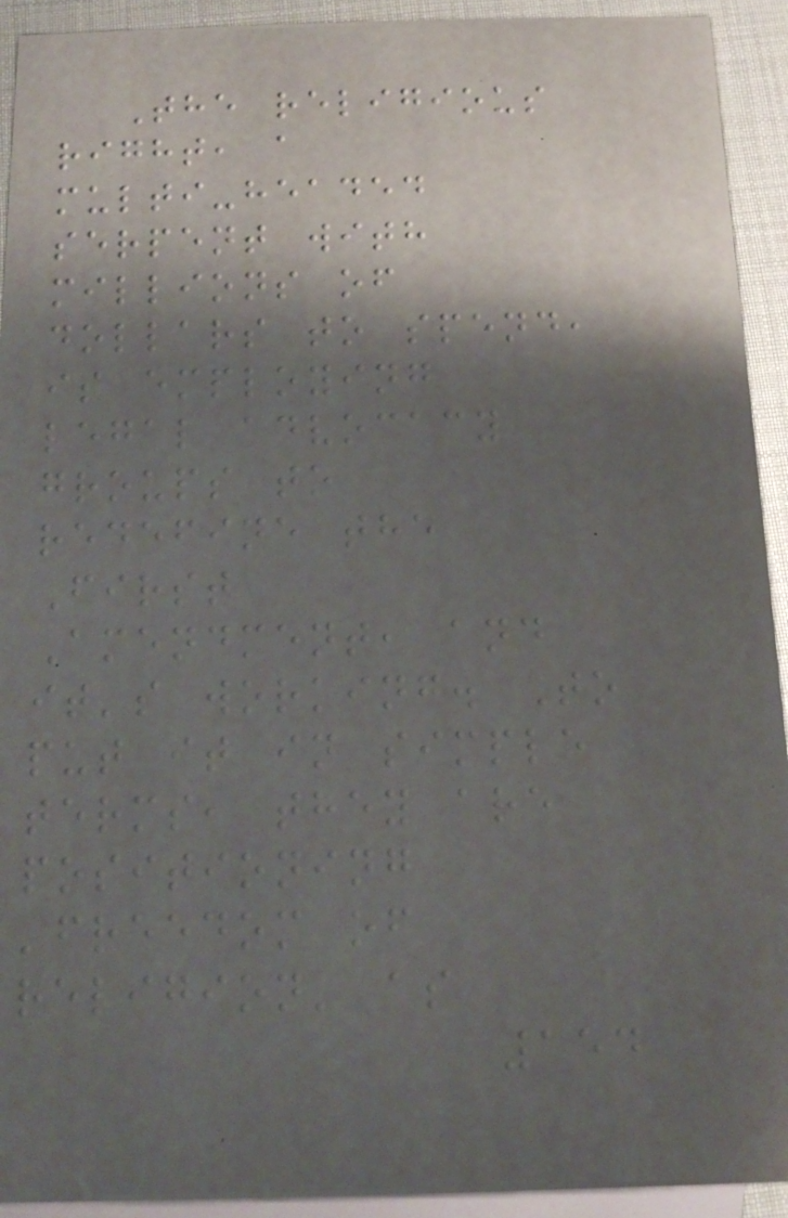The religious
right, a
multi-headed
serpent with
millions of
dollars to spend,
is employing
legal advocacy
groups to
redefine the
First
Amendment, and
it's working. To
put it in simple
terms, they are
positioning
'freedom of
religion' as
154
